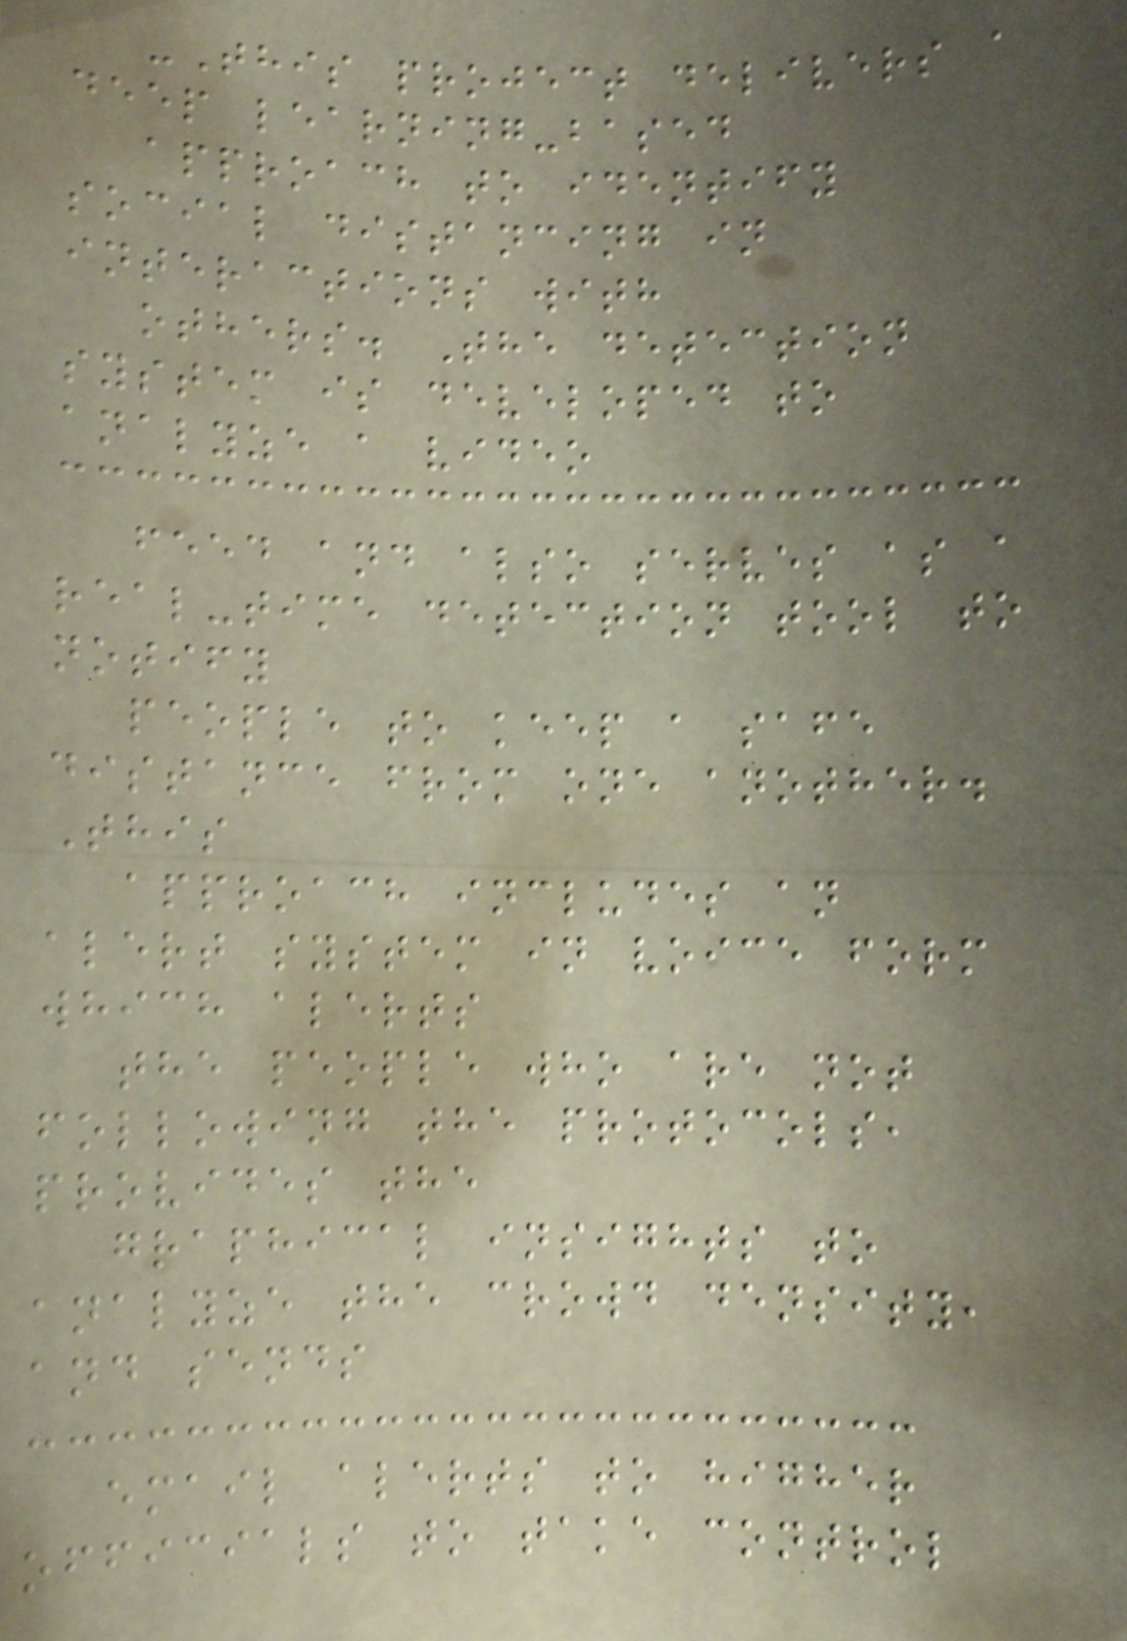-This project delivers a
deep learning-based
approach to identify
social distancing in
interactions with
others. The detection
system is developed to
analyze a video
feed and also serves as a
real-time detection tool to
notify
people to keep a safe
distance from one another.
This
approach includes an
alert system in voice form
which alerts
the people who are not
following the protocols,
provides the
graphical insights to
analyze the crowd density,
and sends
email alerts to higher
officials to take control
